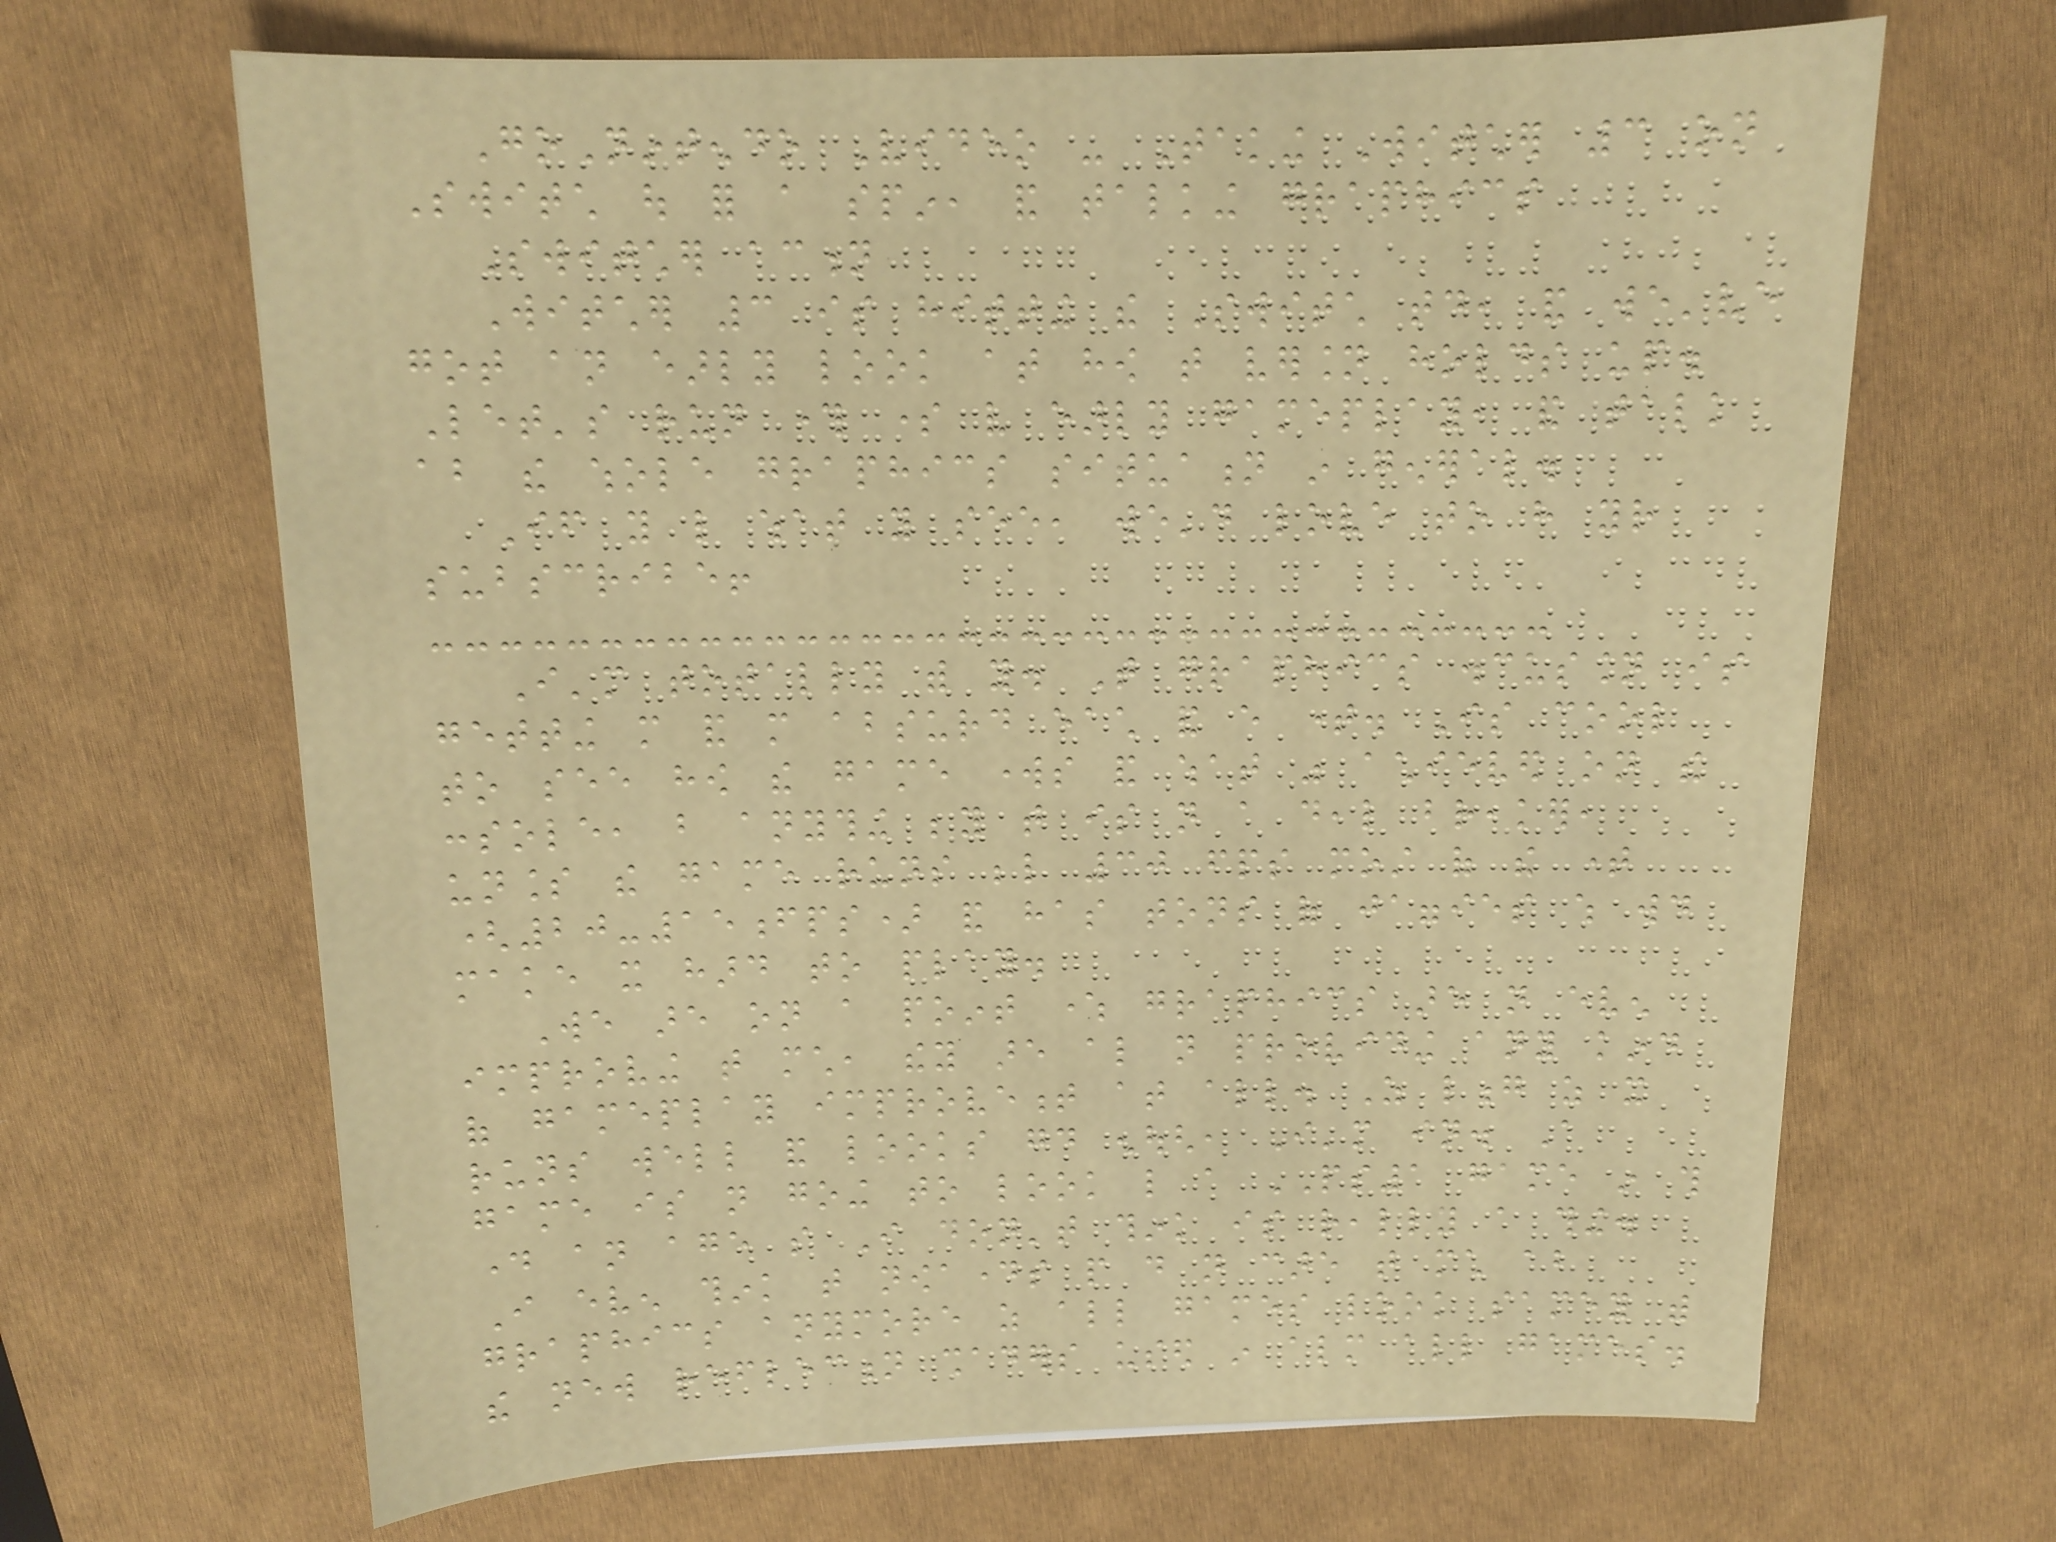GoNintendo Video - Taking Witcher 3 on
Switch out for a spin, and talking graphics
Switcher action
Witcher 3 is hitting the Switch today, and we've
got an early look at how that version holds up.
Let's run through some very early gameplay, and talk
about the whole graphics situation in general.
If you like what you see, we'd love to have your
subscribe!
I'm totally with you. That graphics discussion is
getting more and more absurd each and every time. Is cool
to see how the game works and what was achieved on the
console, but anything beyond that is not a deal breaker,
unless the game runs below 30 fps most of the time
(20-15fps) and has tons of jaggies which would
make it hard to play.
We are on a point where graphics are not even
improving that much, they are also not providing any kind
of gameplay improvement at all. As long as it
runs well and looks good enough, I'm in. A
game is not going to look like a PS1 game in this
day an age so I don't think is really a thing.
I even think that nowadays people do not care that much about
graphics anymore as all games look samey with
the new reflection shaders used in almost all games.
